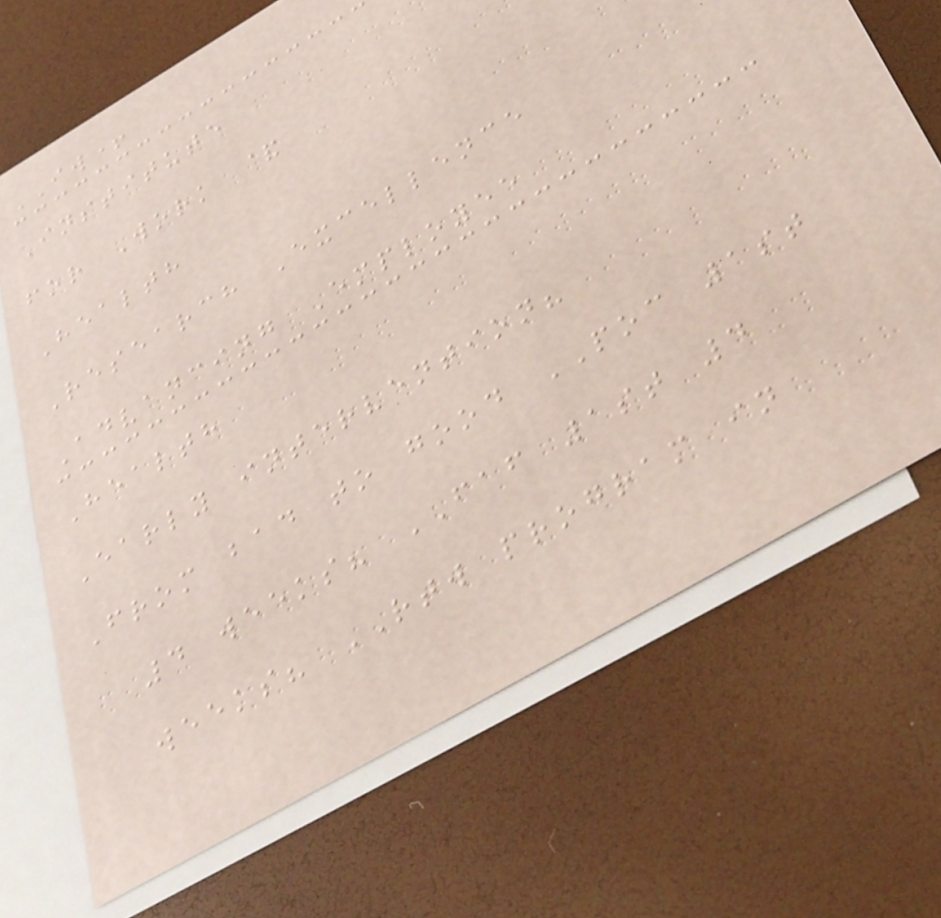IW+
Institute
for Work &
Health
Research Excellence
Advancing Employee
Health
Early intervention?
From bad to good POC 1st
4 weeks? FAF 1st 4
weeks? RTW program in
